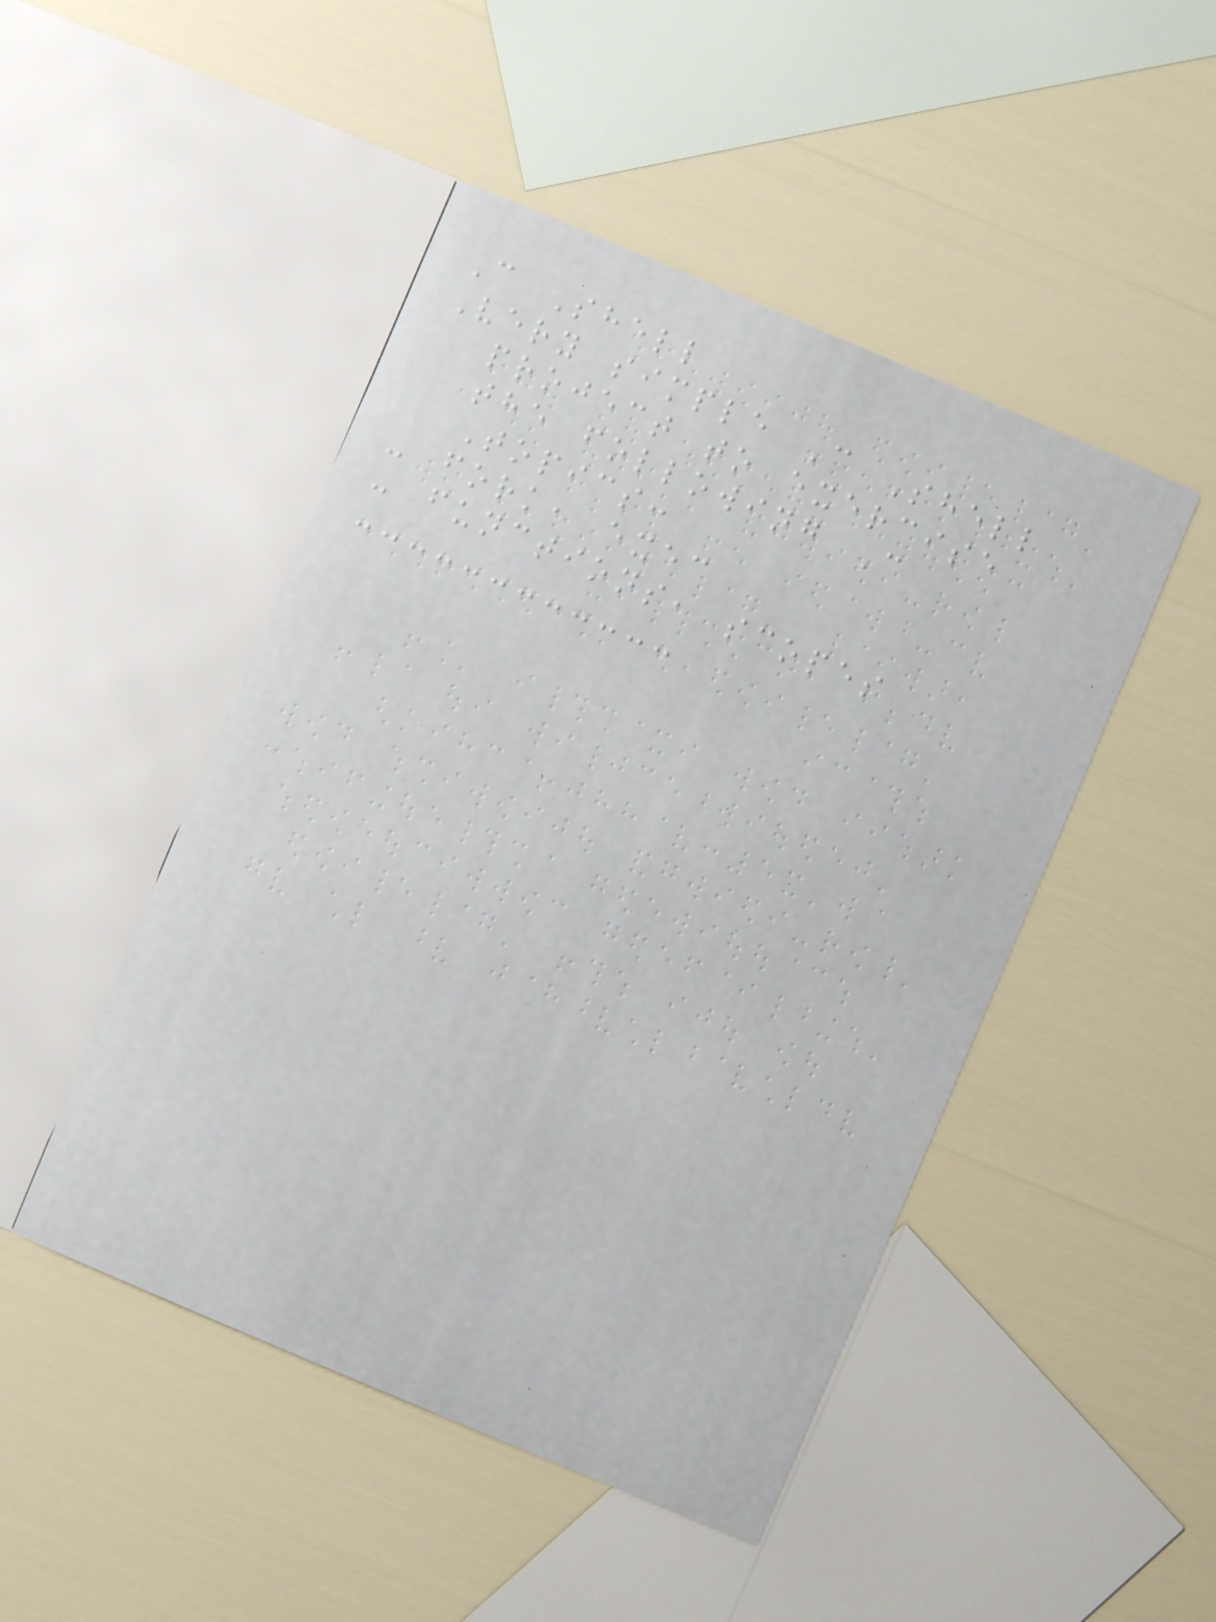C Shell
Very simple C Shell
project to exercise
the following C
Topics:
- fork, exec
- functions, scopes
